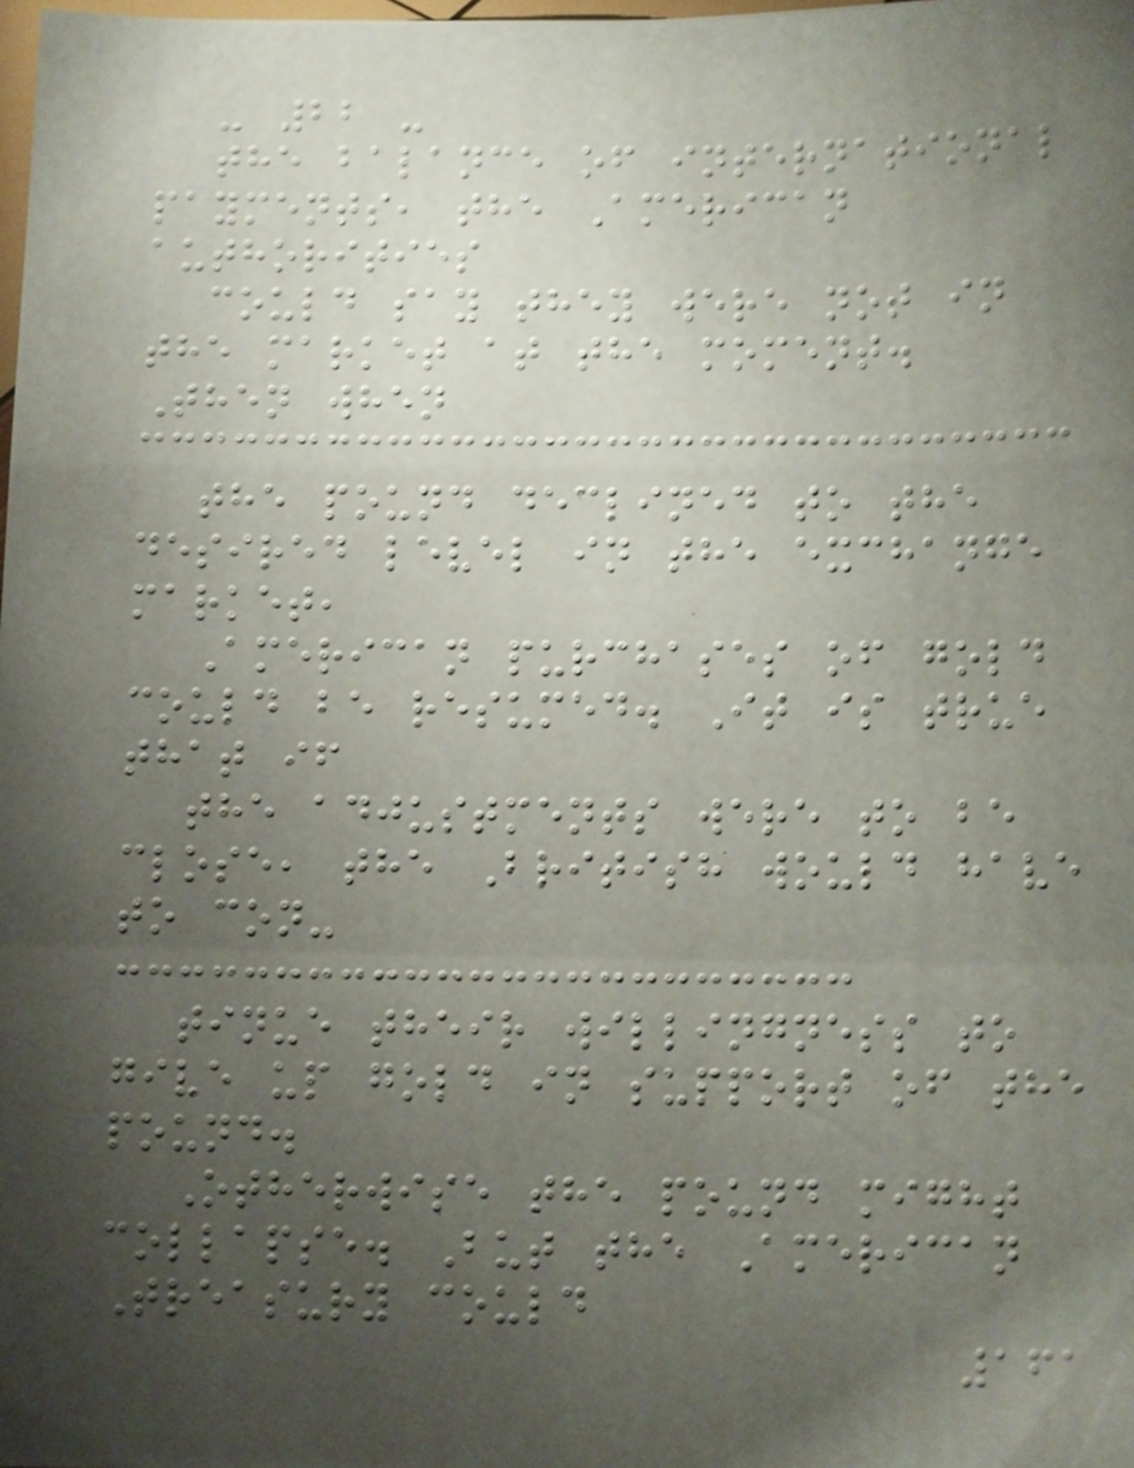- 22 -
the balance of international
payments, the American
authorities
could say they were not in
the market at the moment.
Then when
the pound declined to the
desired level in the exchange
market,
American purchases of gold
could be resumed. It is true
that if
the adjustments were to be
close, the British would have
to con-
tinue their willingness to
give up gold in support of the
pound.
Otherwise the pound might
collapse. But the American
Treasury could
161
